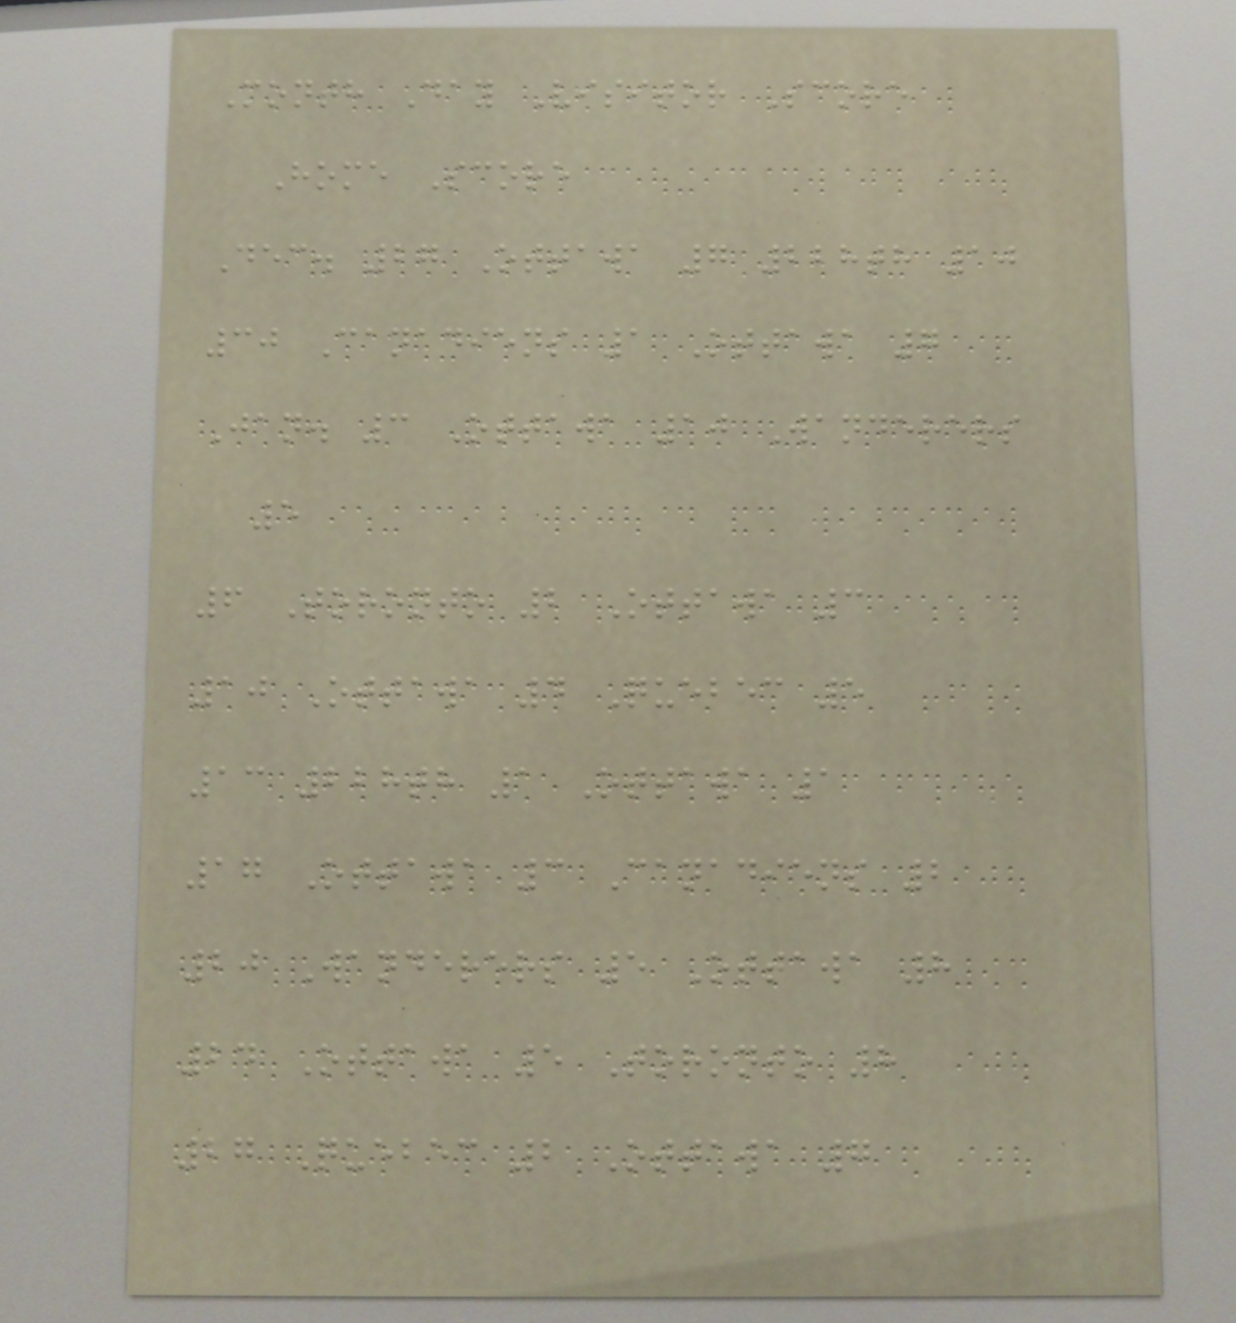Month Day Visitor Score
Home Score
Dec. 27 Ottawa 7 228th 10
30 Canadiens 1 Ottawa 7
Jan. 3 Ottawa 10 Wanderers
5
6 Toronto 2 Ottawa 3
10 Ottawa 4 Quebec 5
13 228th 1 Ottawa 1
17 Ottawa 3 Canadiens 2
20 Wanderers 5 Ottawa 8
24 Ottawa 5 Toronto 8
27 Quebec 2 Ottawa 7
